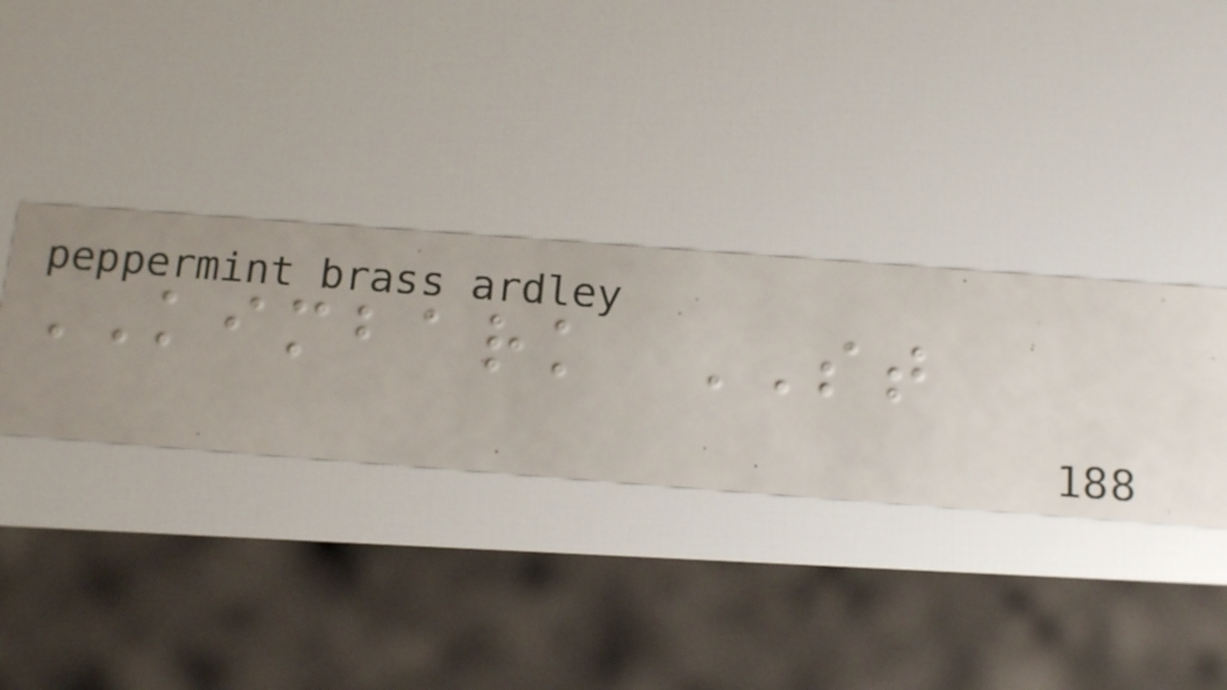KIMBARK ST
